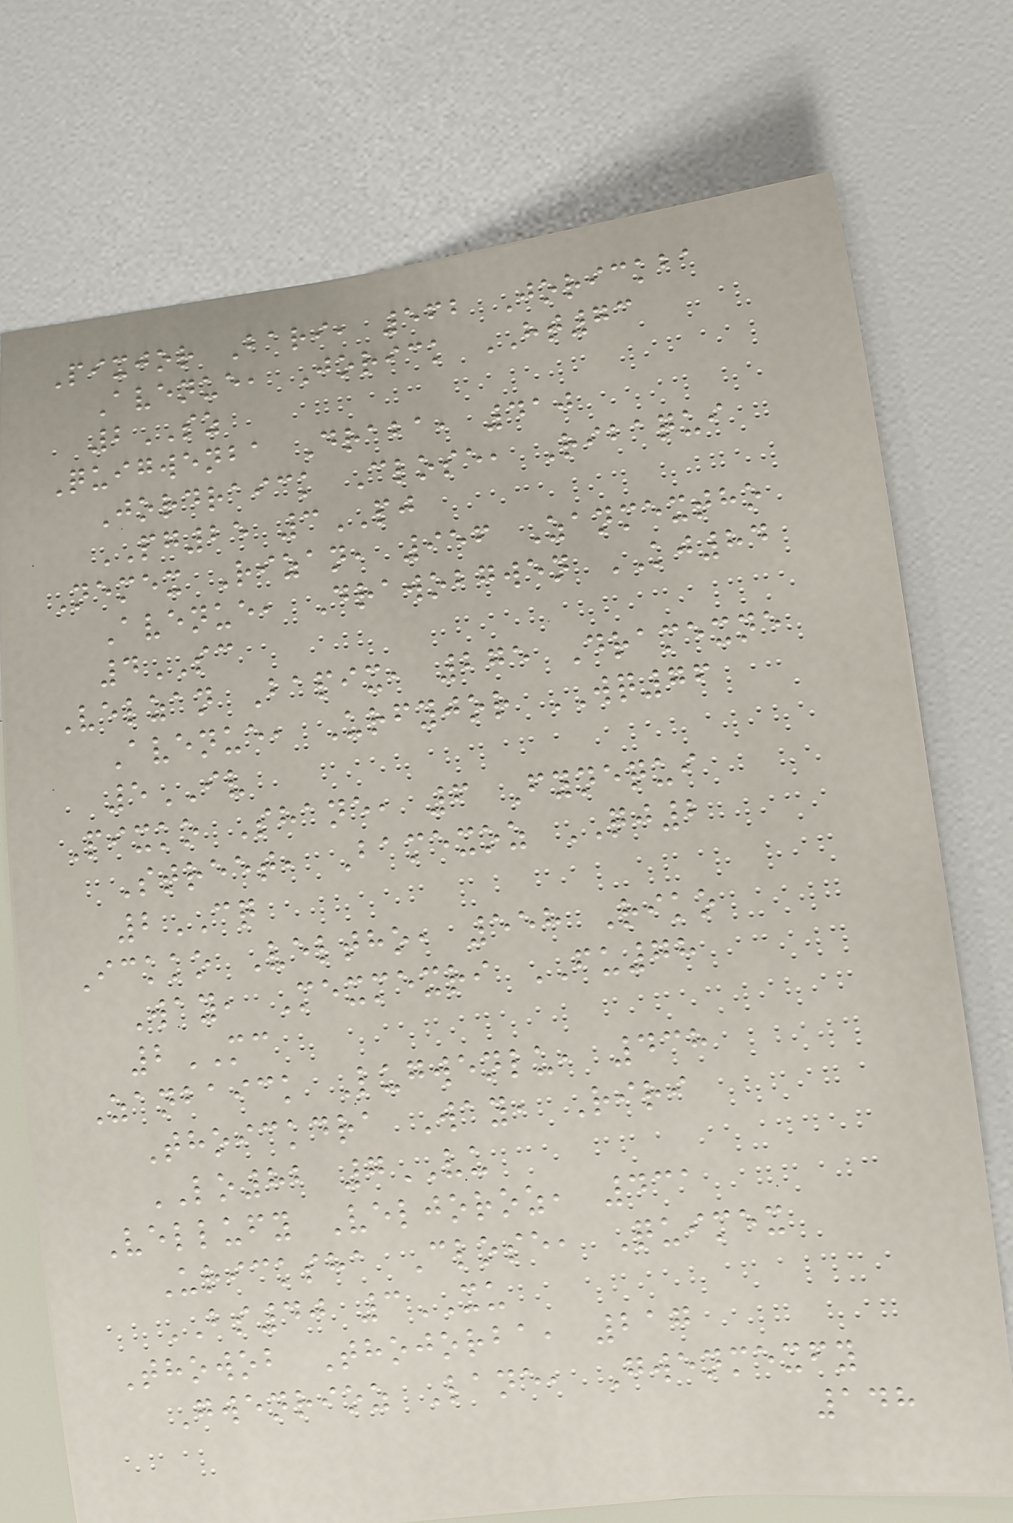Pixjor Bari, 562 Jorickba
Avenue, Jorick HT73
2SZ
Quigwenba Draba, 410
Jordraick Close, Ribaqui
PG25 3PJ
Nemex Rizan, 956 Zanmextho
Avenue, Drawobgwen KJ84
4SC
Velzan Bapix, 275 Dramexne
Avenue, Urfyjor WQ76
5IV
Pixko Shane, 6 Fynequi
Street, Bamexoz QJ2
2CQ
Ickko Veltho, 558 Riko
Way, Mexmexri FU78
2MC
Zanbaick Lugwenlu, 438
Thoickdra Way, Riri
LO82 7VU
Vellufy Veljoroz, 431
Uricksha Close, Quimex
BS40 3XU
Thowob Thojorba, 217
Gwenrioz Lane, Gwenmexfy
148
